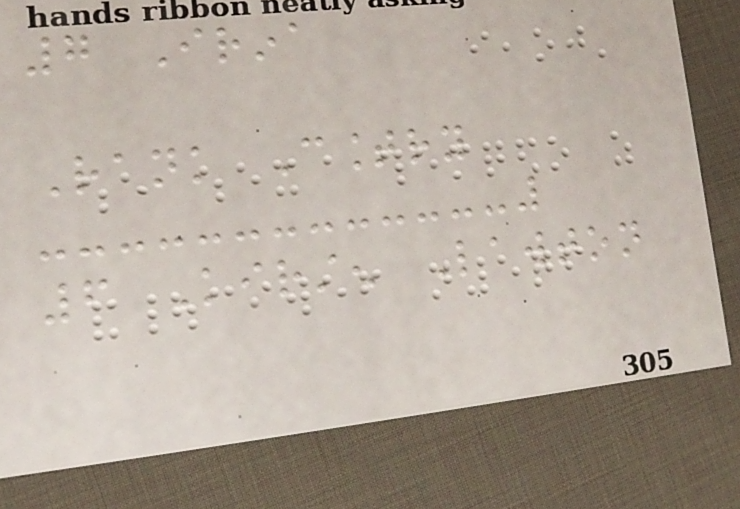7 Irina
Rank Country
6 Kirsten Lawton
